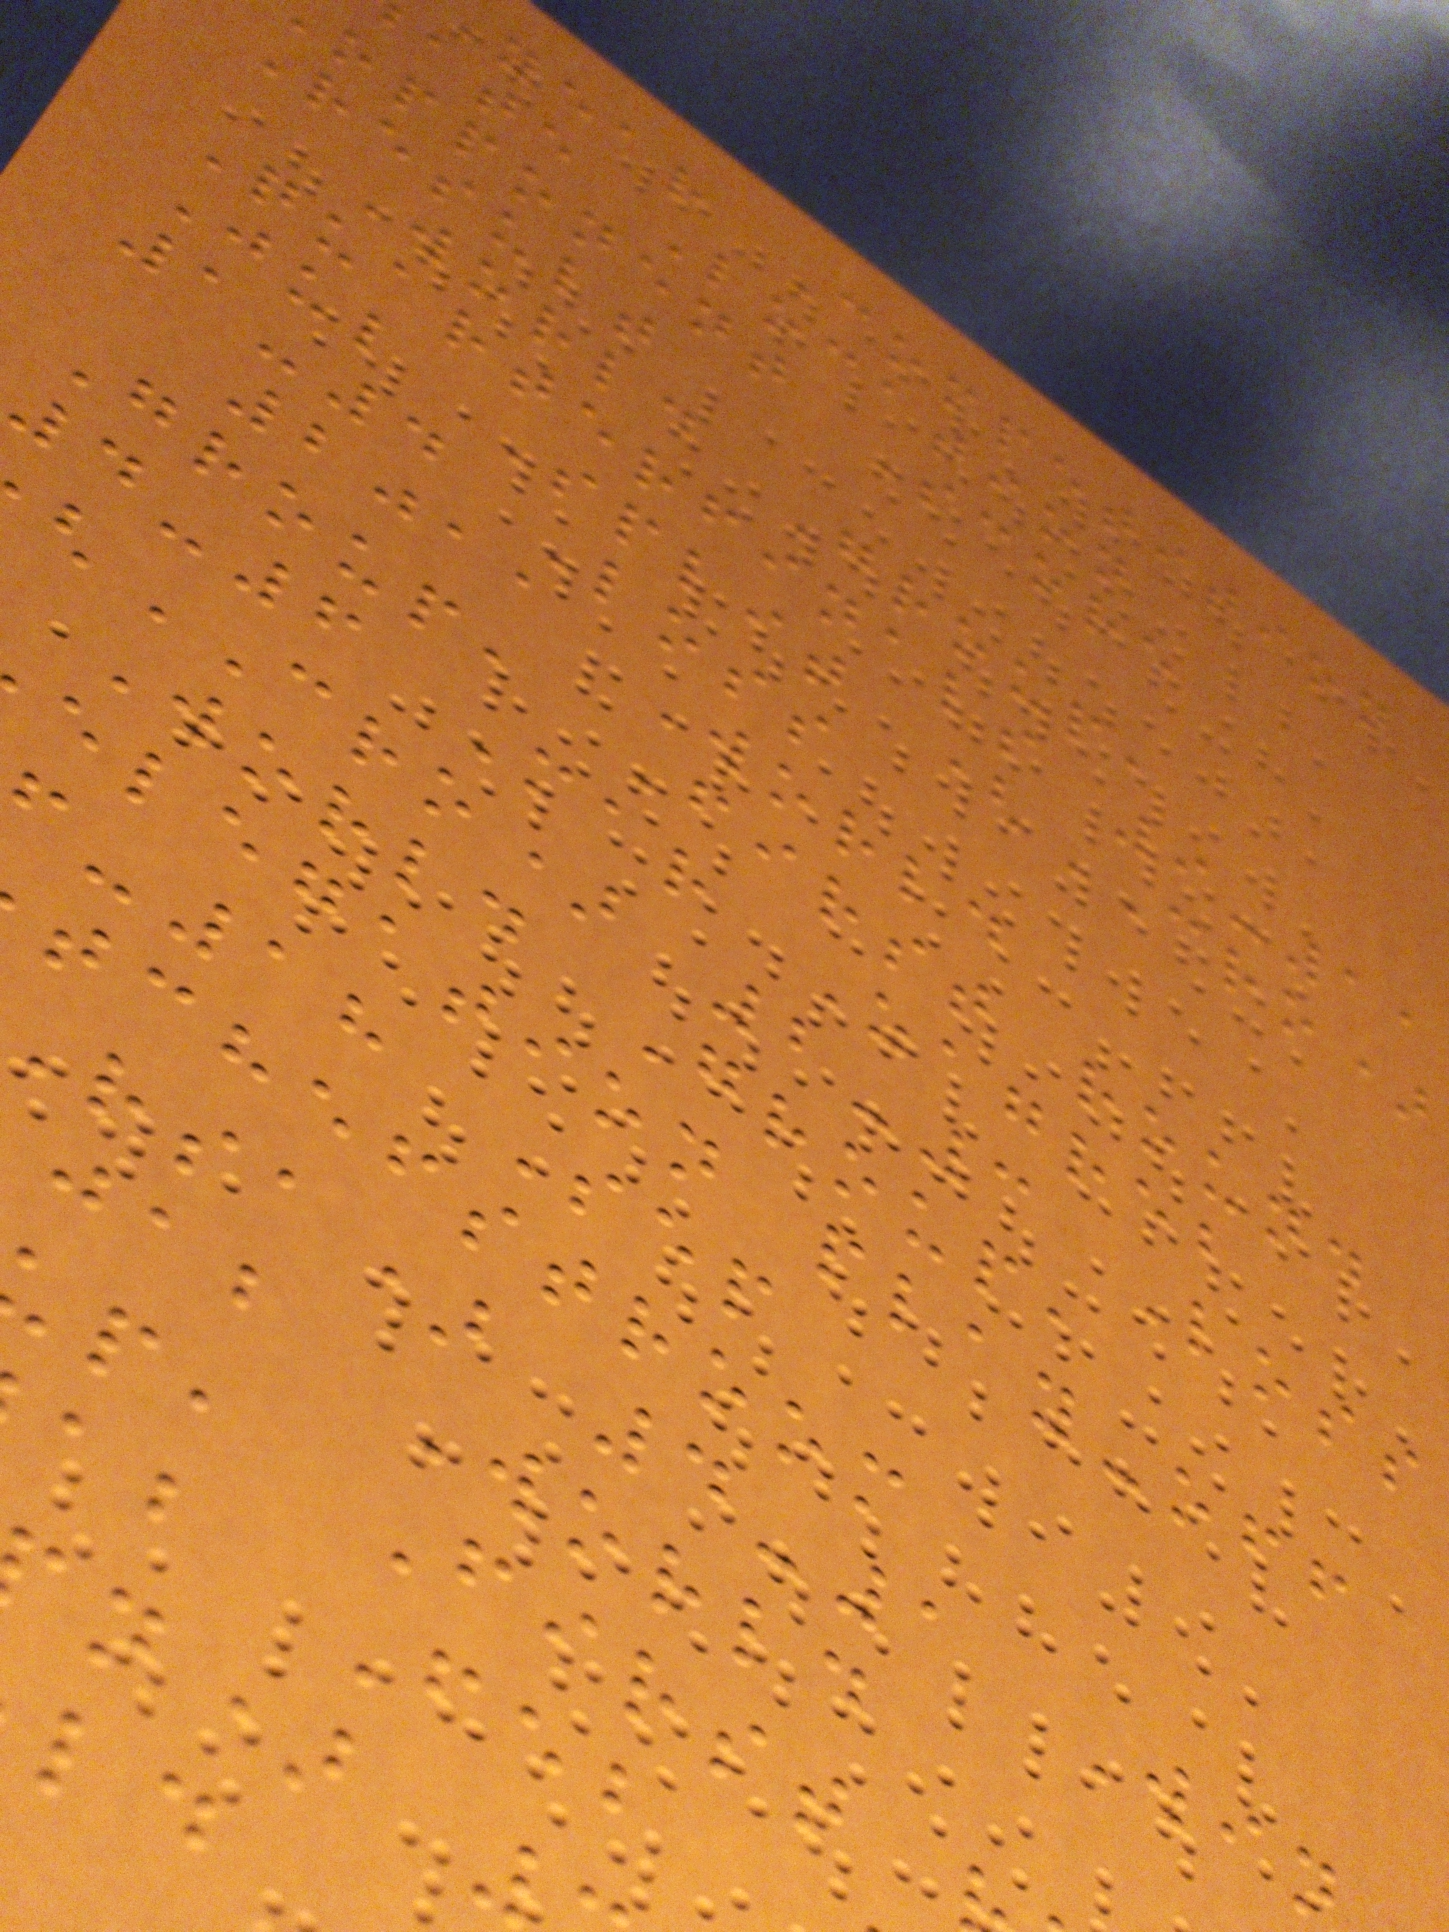year Competition
ate Location
opponent Score
Result
World Group,
Quarterfinals 9-11
Jul Split (CRO)
1-4 Loss
2011 World
Group, First round
4-6 Mar Zagreb
CRO) 2-3 Loss
World Group,
elegation play-off
-18 Sep
tchefstroom
rsa) 4-1 Wi
jab World
p, First
ab Feb
